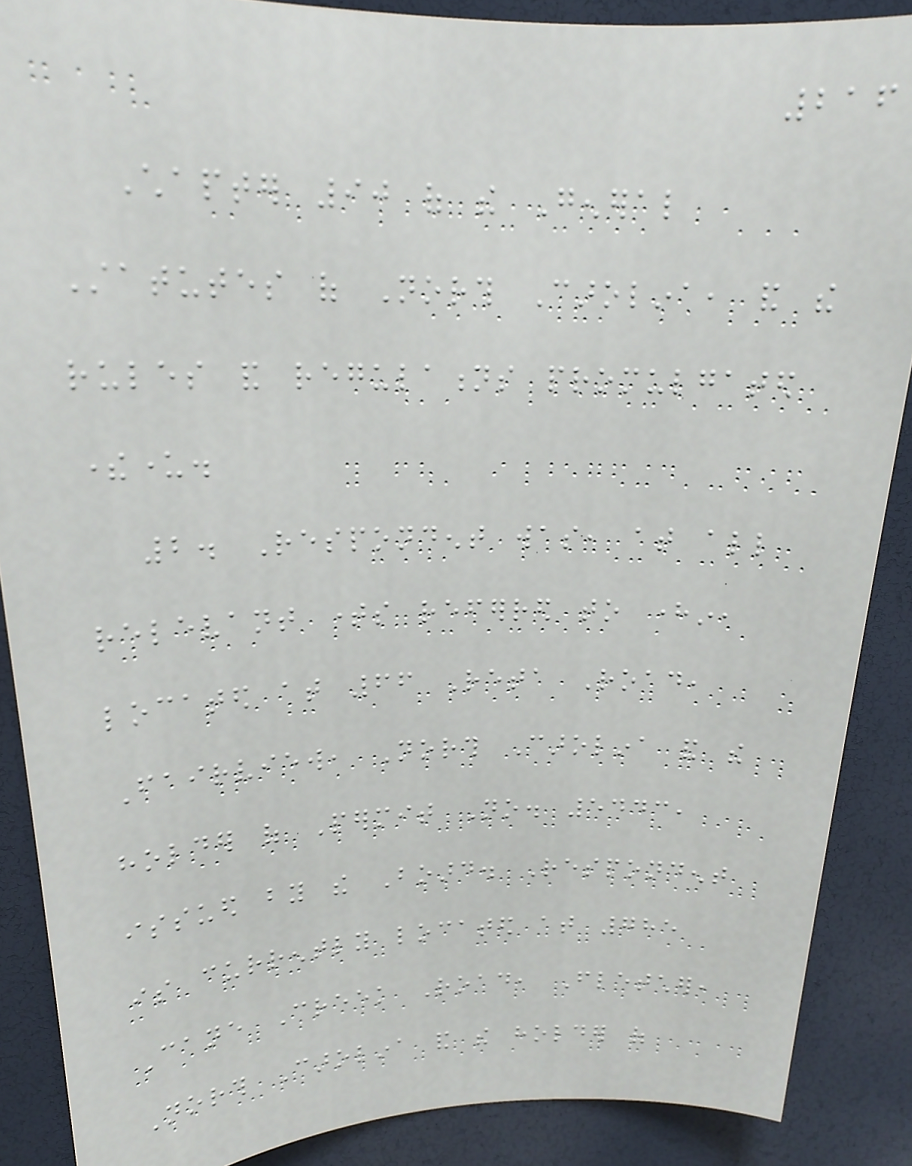216
Chapter 90 of the General
Statutes of North Carolina, and the
rules and regulations promulgated
thereunder.
2. Respondent was, at all
relevant times referred to herein,
located at 66 Reta Road,
Fairview, North Carolina and the
holder of Permit No. 5443,
issued by the Board. Respondent
is currently located at 785
Cane Creek Road, Fletcher,
North Carolina and the holder of
